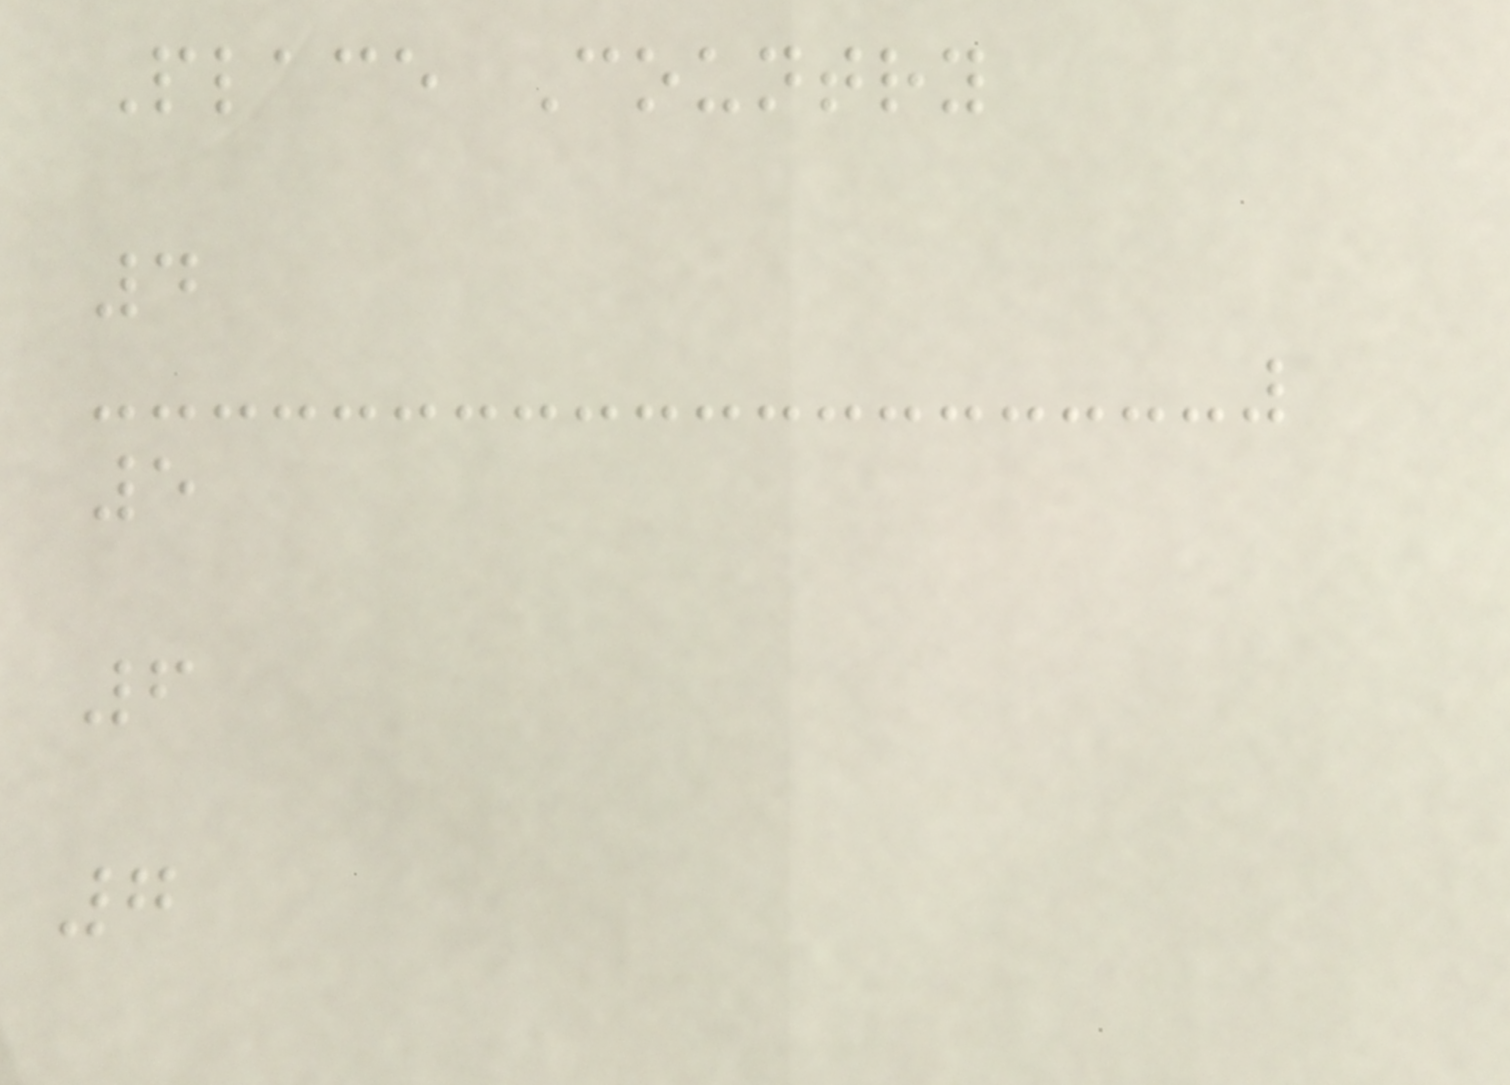Place Country
4
5
6
7
